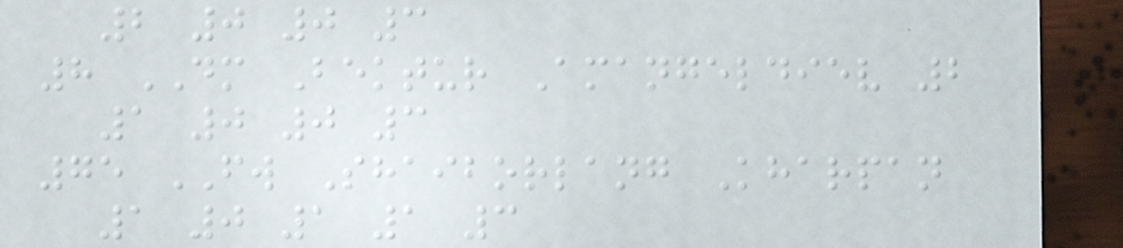2 0 0 3
8 DM Bektur Amangeldiev 2
1 0 0 3
75 FW Shaiborlang Kharpan
1 0 1 1 3
